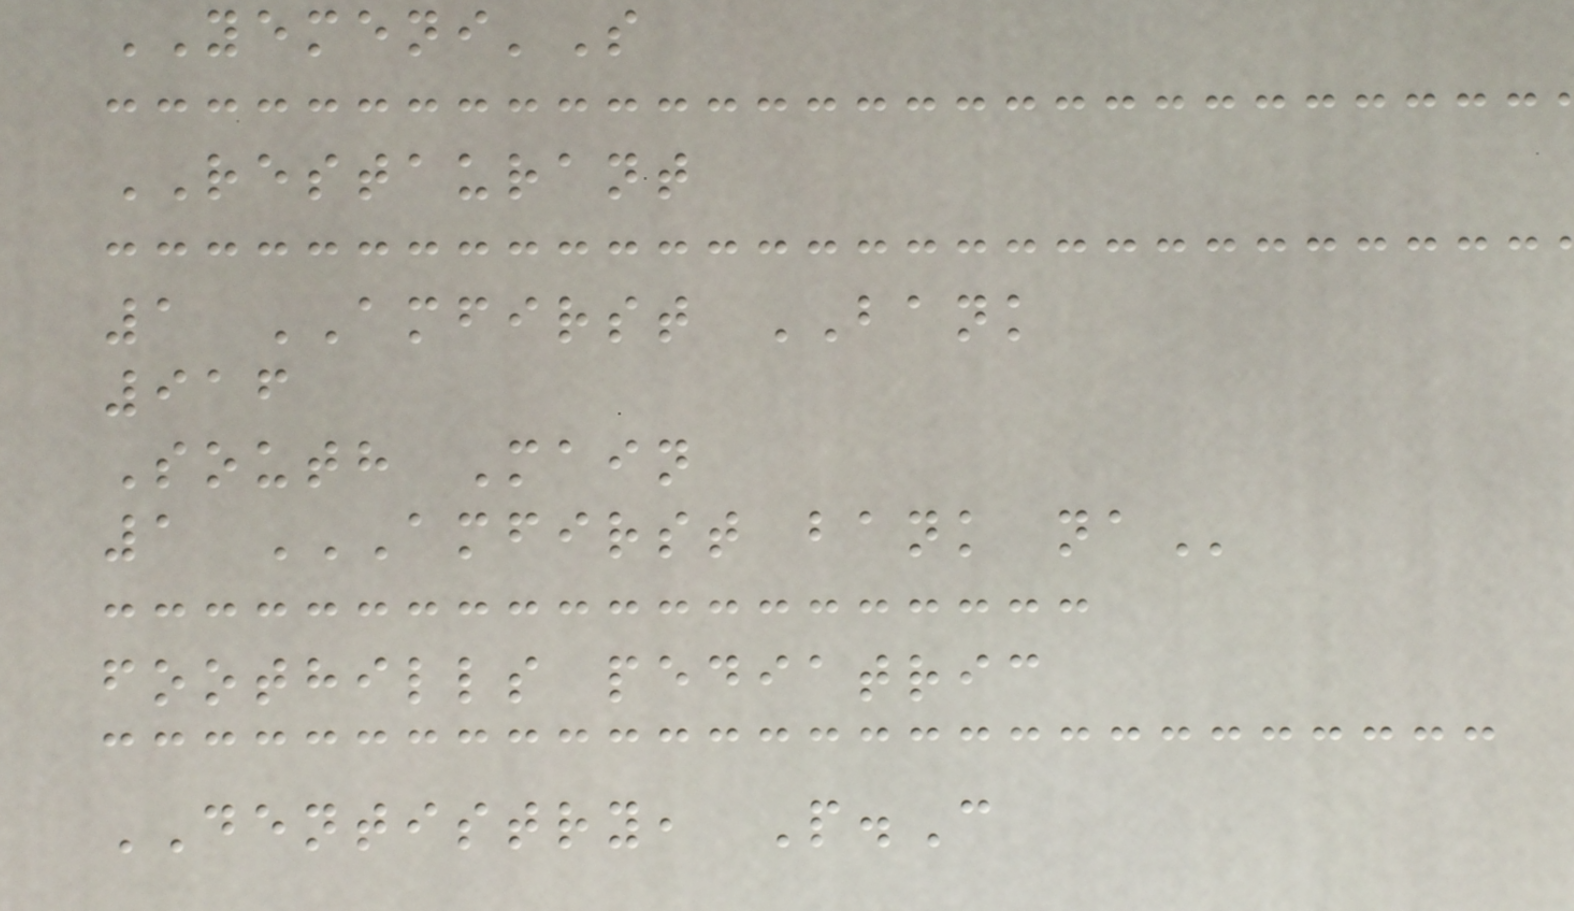YEMENI'S
RESTAURANT
1 AMFIRST BANK
916
South Main
1 AMFIRST BANK NA
foothills pediatric
DENTISTRY, P.C
